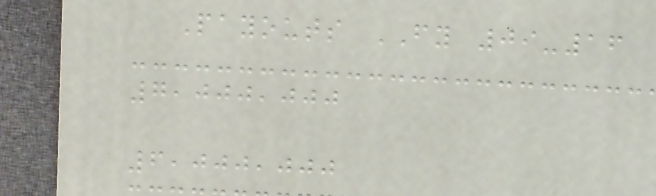Payouts FY 09-16
7,000,000
6,000,000
